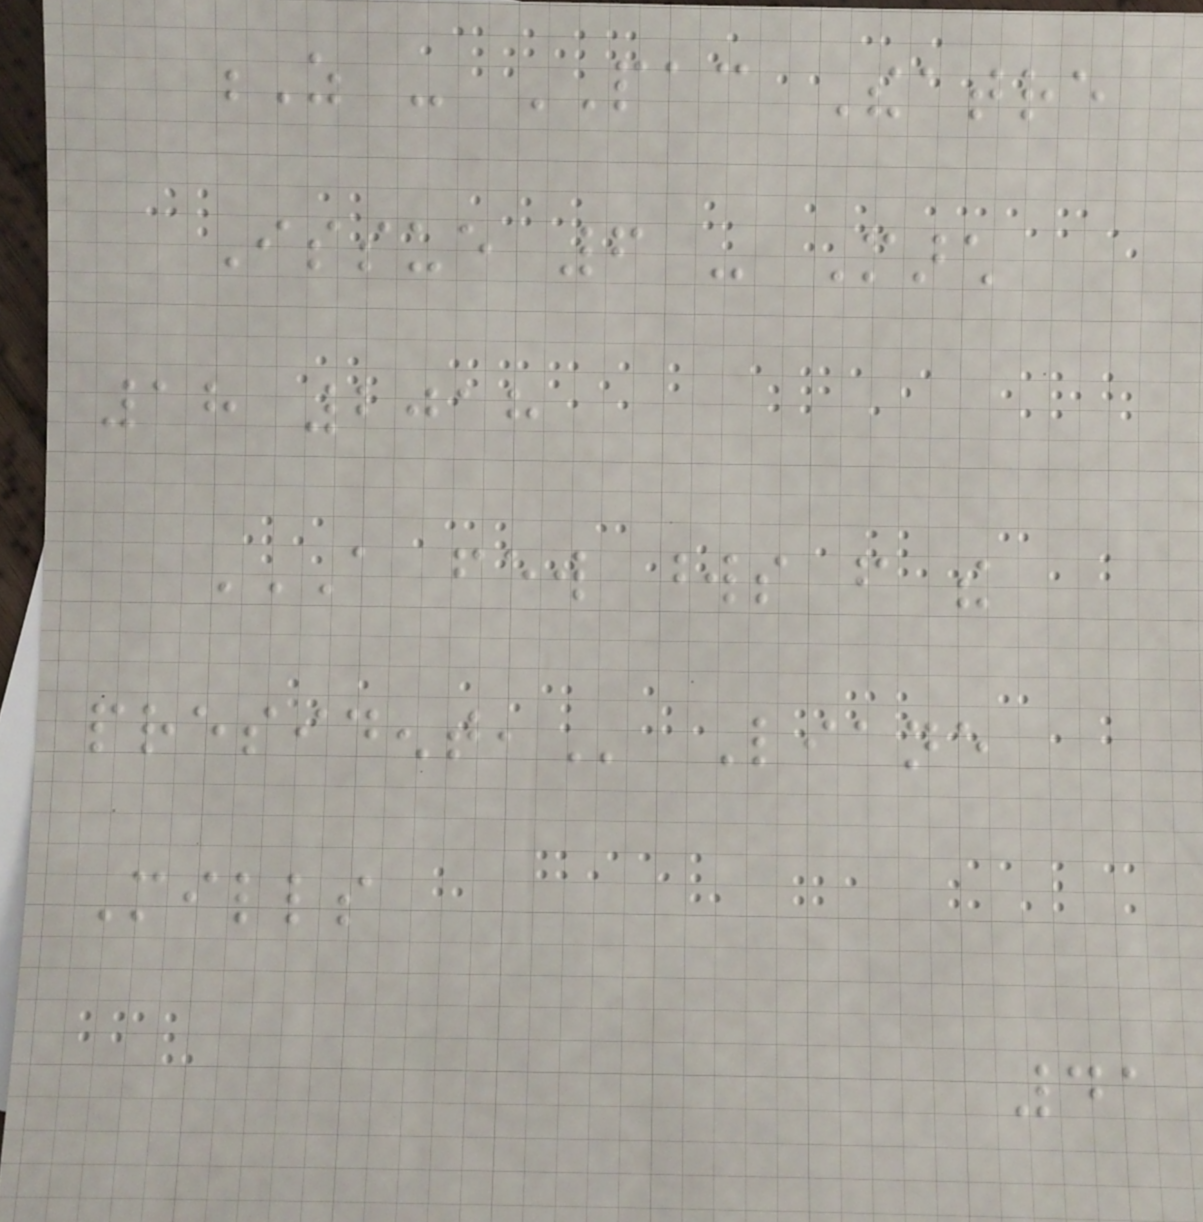Z - PAC Theatre
Issue 6 - March
18 2018
A FEW WORDS FROM THE
PRESIDENT, Liane
Mills
41
